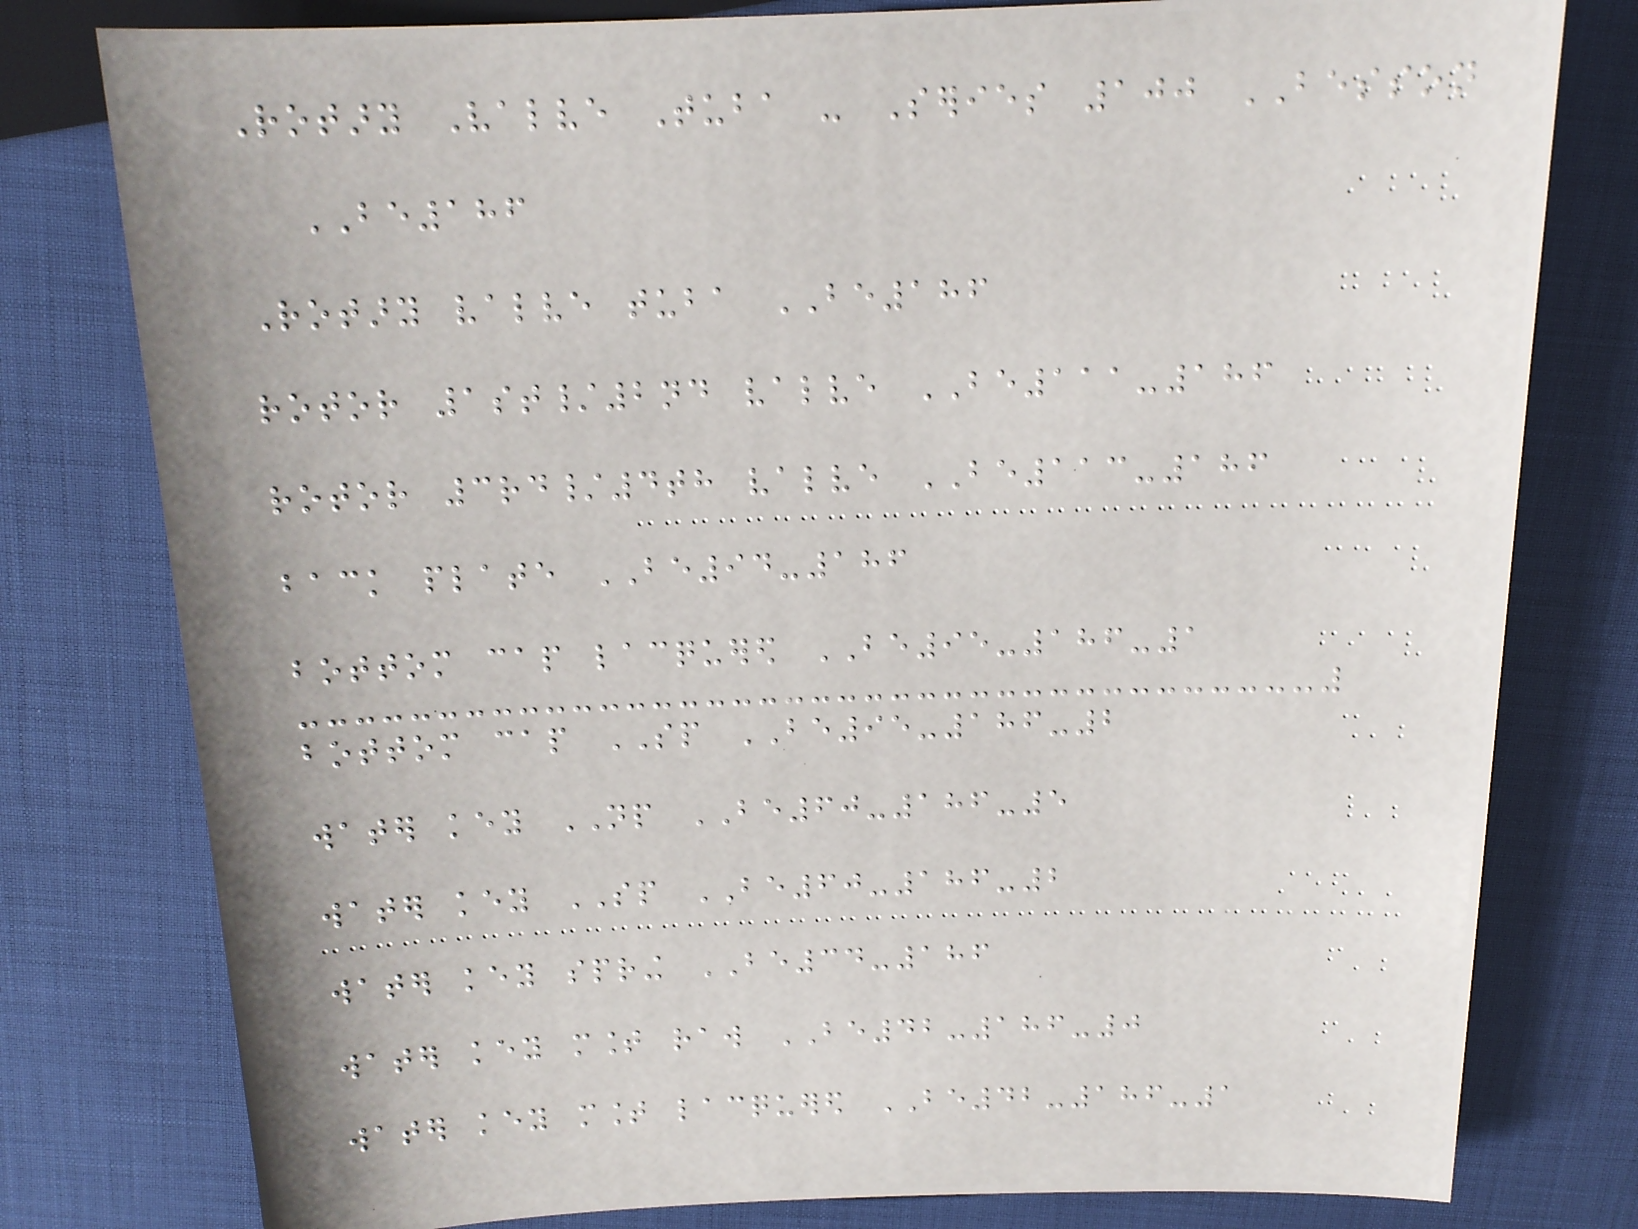Rotary Valve Tuba - Series 100 BESSON
BE186
Rotary valve tuba BE186
rotor 1st/2nd valve BE111-186
rotor 3rd/4th valve BE113-186
back plate BE94-186
bottom cap lacquered BE95-186-1
bottom cap SP BE95-186-2
water key NP BE60-186-5
water key SP BE60-186-2
water key spring BE34-186
water key mount raw BE42-186-0
water key mount lacquered BE42-186-1
